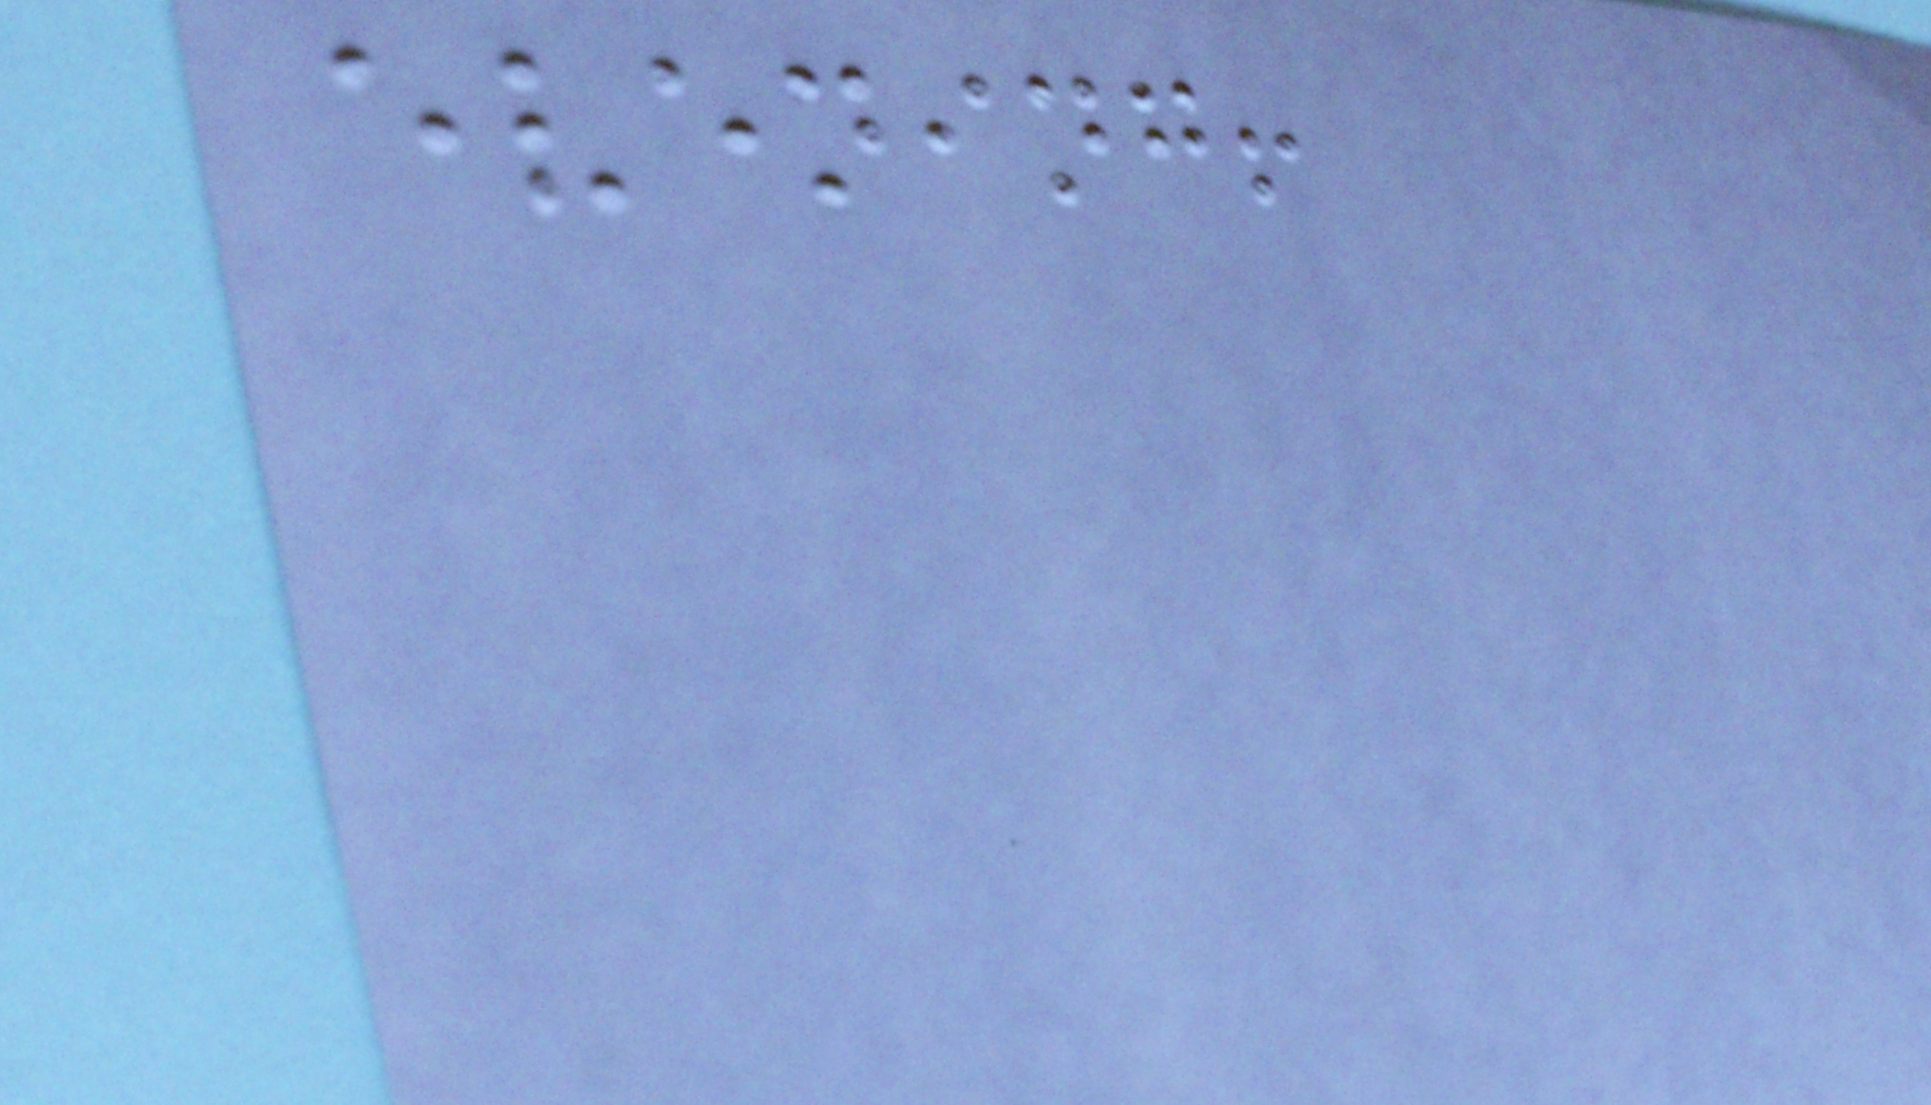evening!
